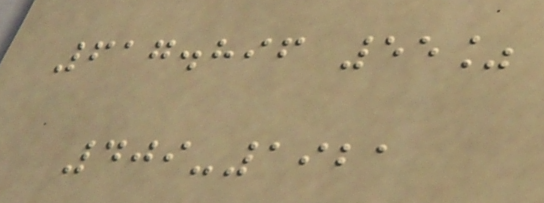617.896 55%
409-1921
